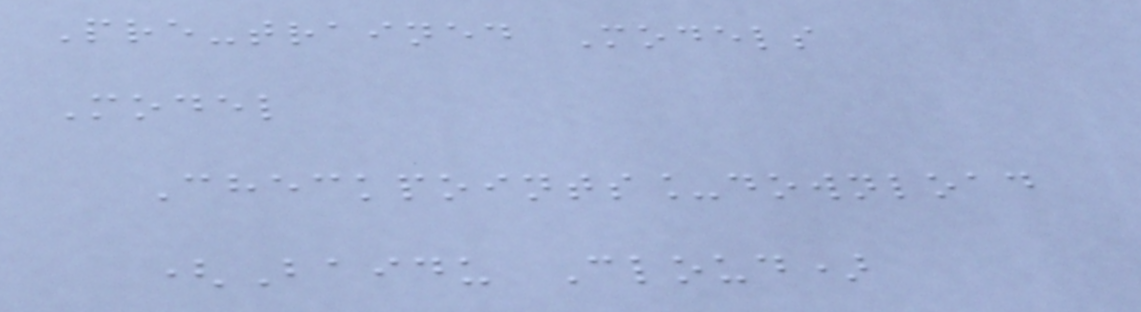Pre-trained Models
Model
Checkpoints_download
(Baidu Cloud)
